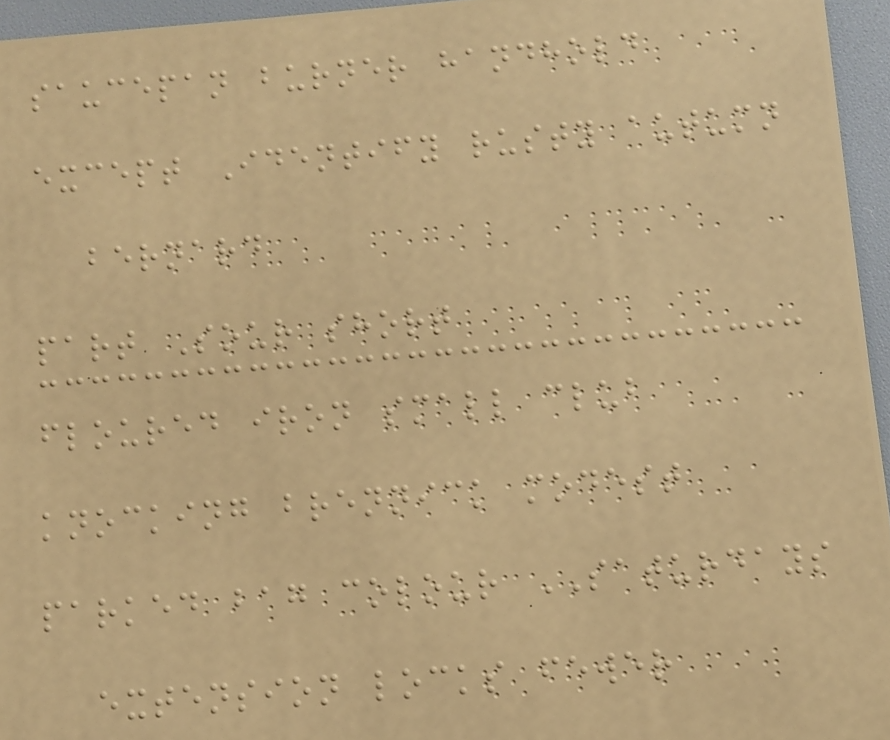saucepan burner handhold
except Identify rusty autumn
bernard
part Sour short
floured iron small club
knocking brennick modest
parked bag colour SATURDAYS
extension locks fewer
